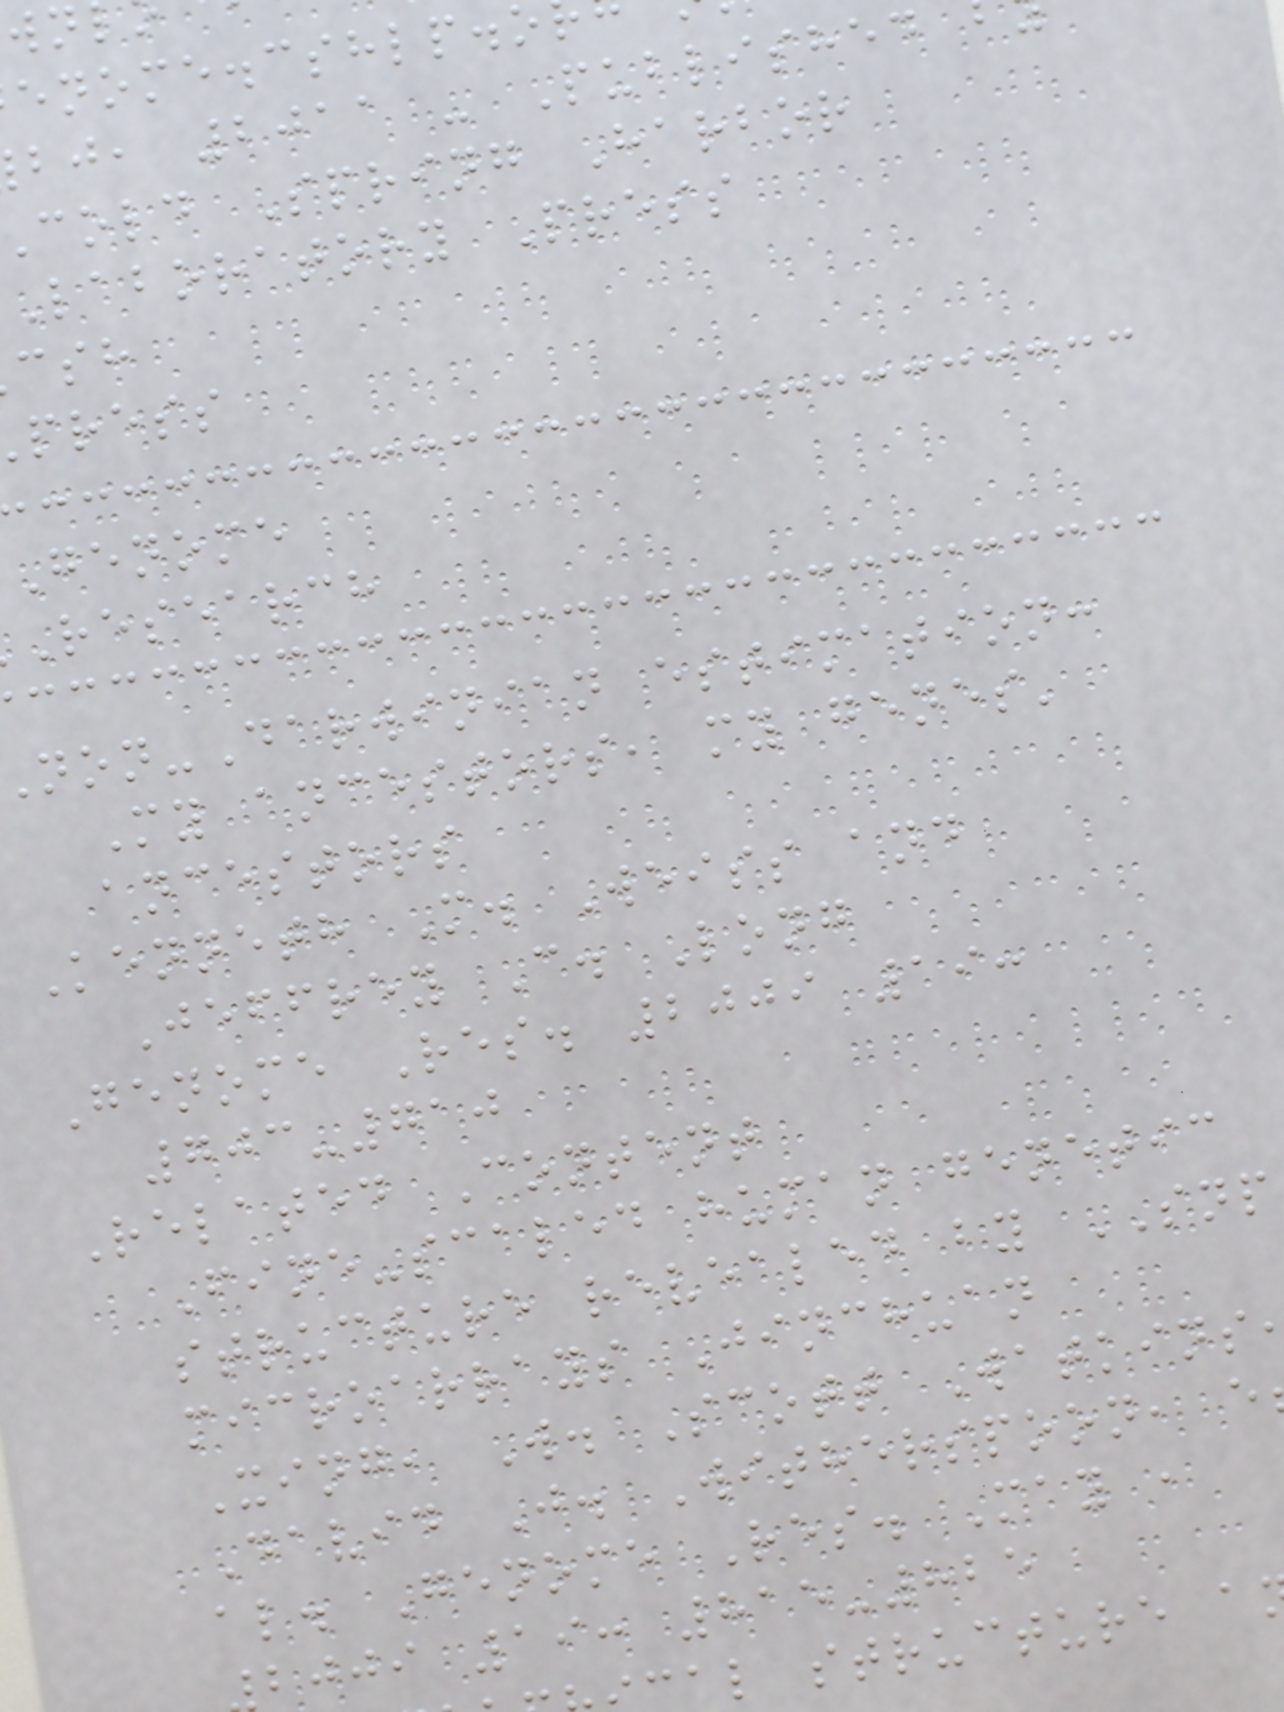bj, 2011 - Published
cold Spring Harbor
Laboratory Press
press
genome
research
on-Darwinian estimation:
My ancestors, my genes'
ancestors
Kenneth M. Weiss and
Jeffrey C. Long
Genome Res. 2009 19:
703-710
Related Content
Fine-scaled human genetic
structure revealed by SNP
microarrays Jinchuan
Xing, W. Scott Watkins
David J. Witherspoon, e
al. Genome Res. May ,
bjji 19: 815-825
al structure a
